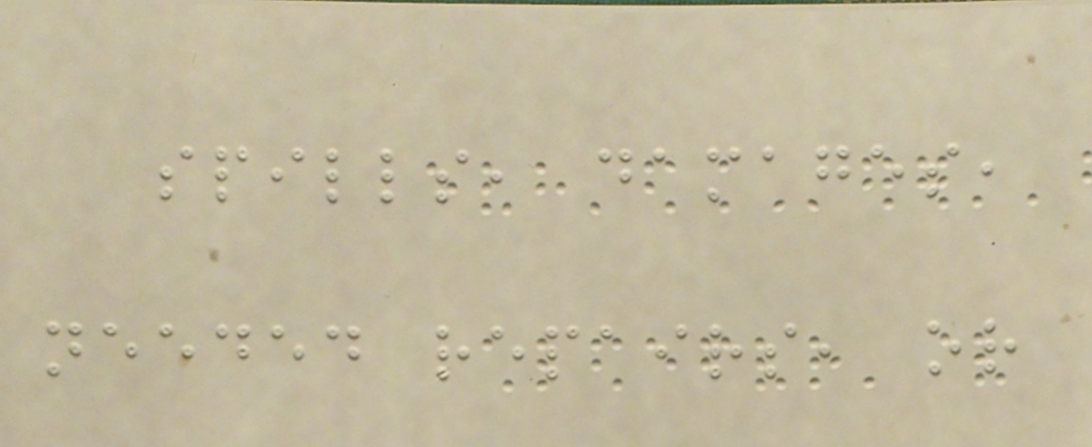spills, damages,
needed repairs, or
